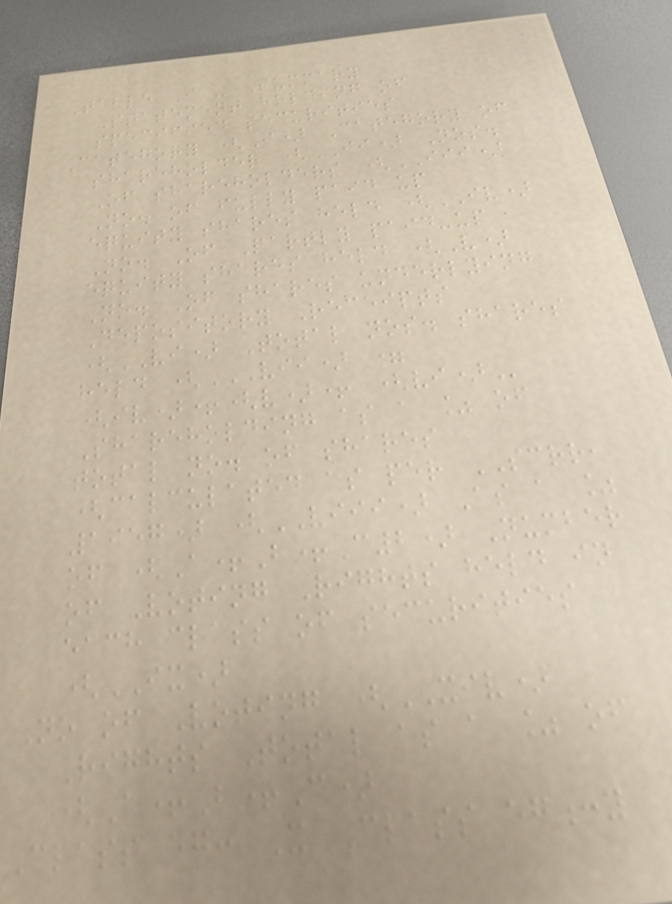Table I - Summary
Statement holding of
specified securities
Category (I) Category of
shareholder (II) Nos.
Of shareholders (III)
No. of fully paid up
equity shares held (IV)
No. Of Partly paid-up
equity shares held (V)
No. Of shares underlying
Depository Receipts
(VI) Total nos. shares
held (VII) =
(IV)+(V)+ (VI)
Shareholding as a % of
total no. of shares
(calculated as per SCRR,
1957) (VIII) As a %
of (A+B+C2) Number
of Voting Rights held in
each class of securities
(IX)
No of Voting (XIV)
Rights Total as a % of
(A+B+C)
Class eg: X Class eg:y
